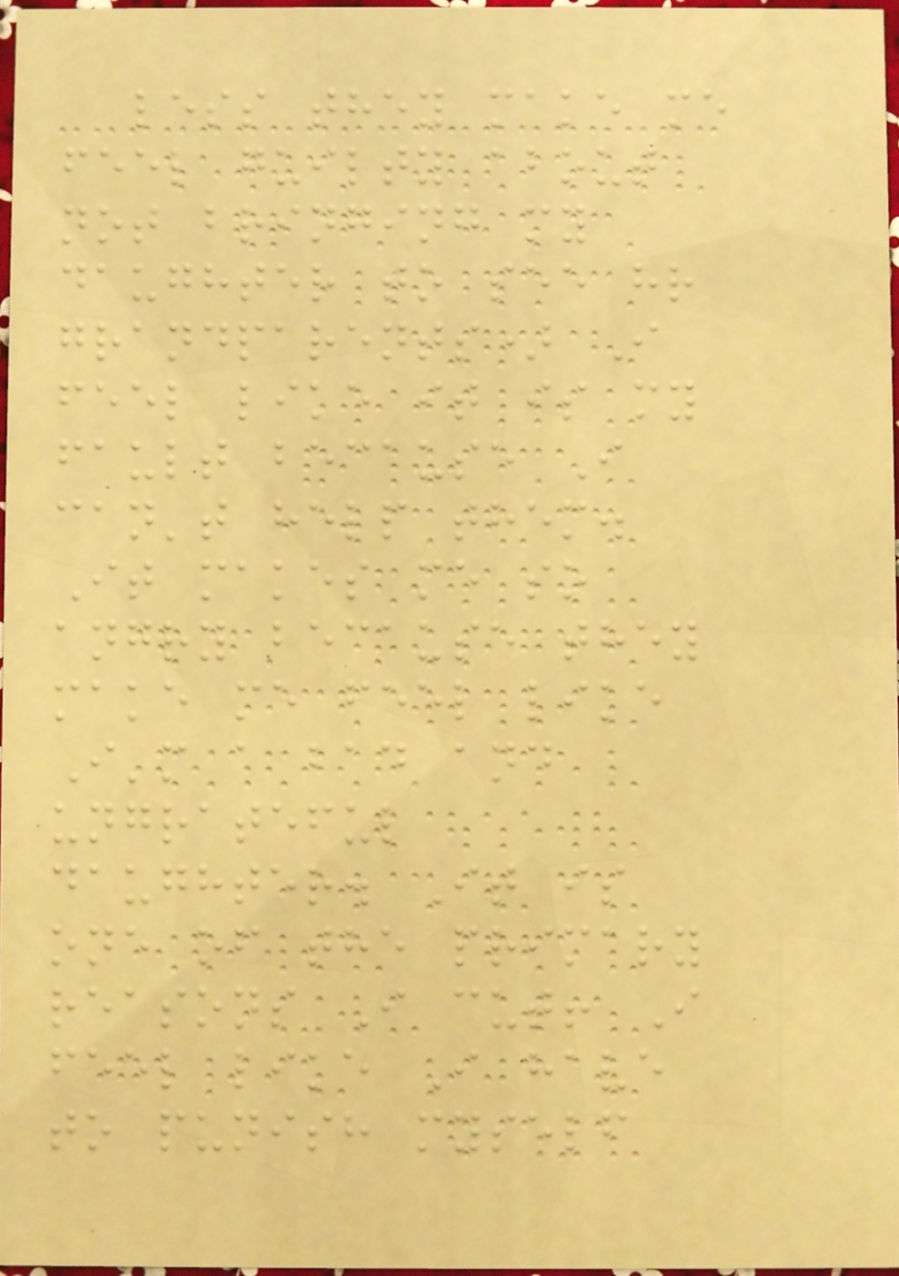less they make me
feel guilty about
not bringing my
daughter to see hr
grandparents) I
feel like it is my
fault because I
can't help them.
It makes me so
angry because they
make me feel like
I'm a bad and
ungrateful
daughter. It is
one of the primary
reasons I cut! I
feel like I have
to punish myself
